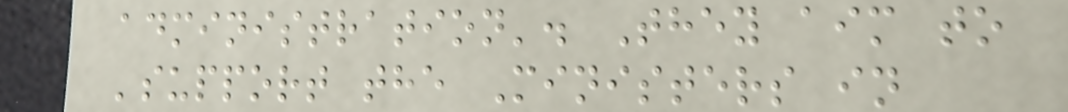administration'. They aim to
'support the Ministers in
